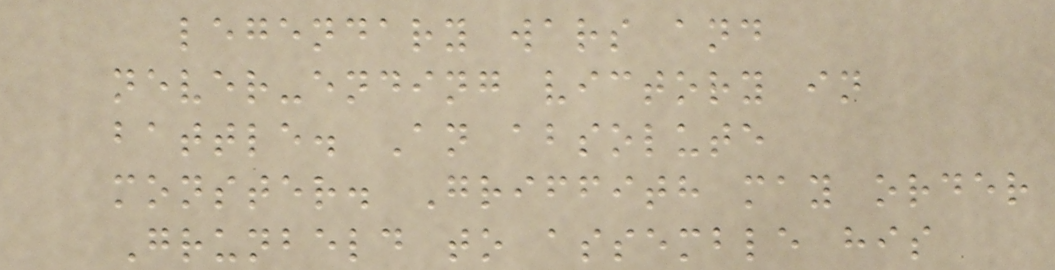legendary wars and
never-ending victory in
battle. An absolute
monster. Griffith may order
Grunbeld to assemble his
